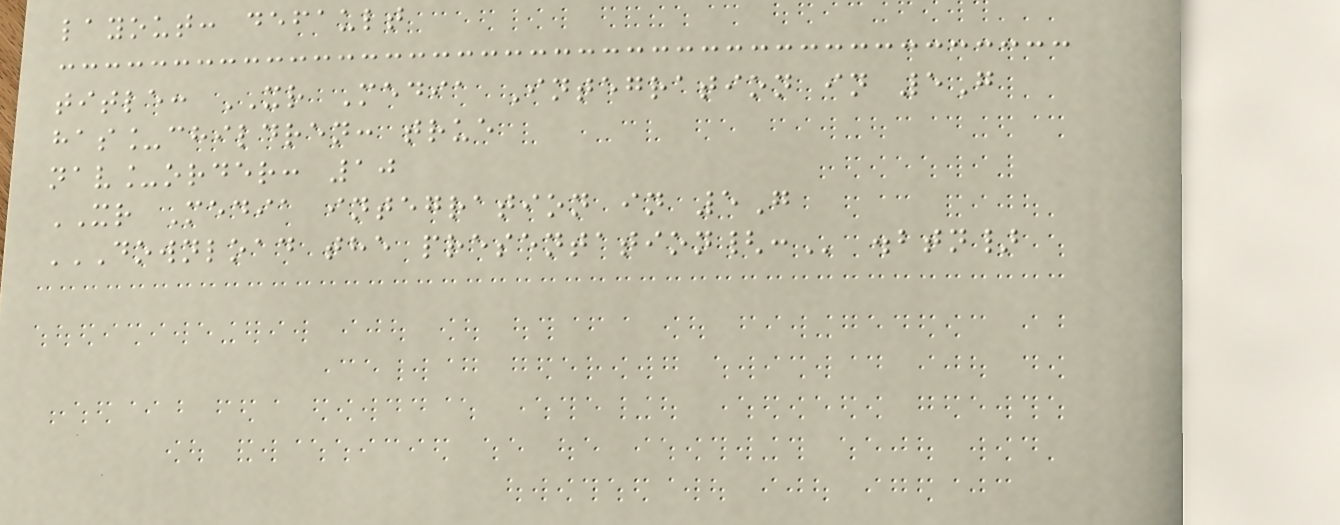layout: default
title: XR Media Integration in 5G
has_children: true
nav_order: 10
XR Media integration in 5G
DOWNLOAD THE PRESENTATION{: .btn}
